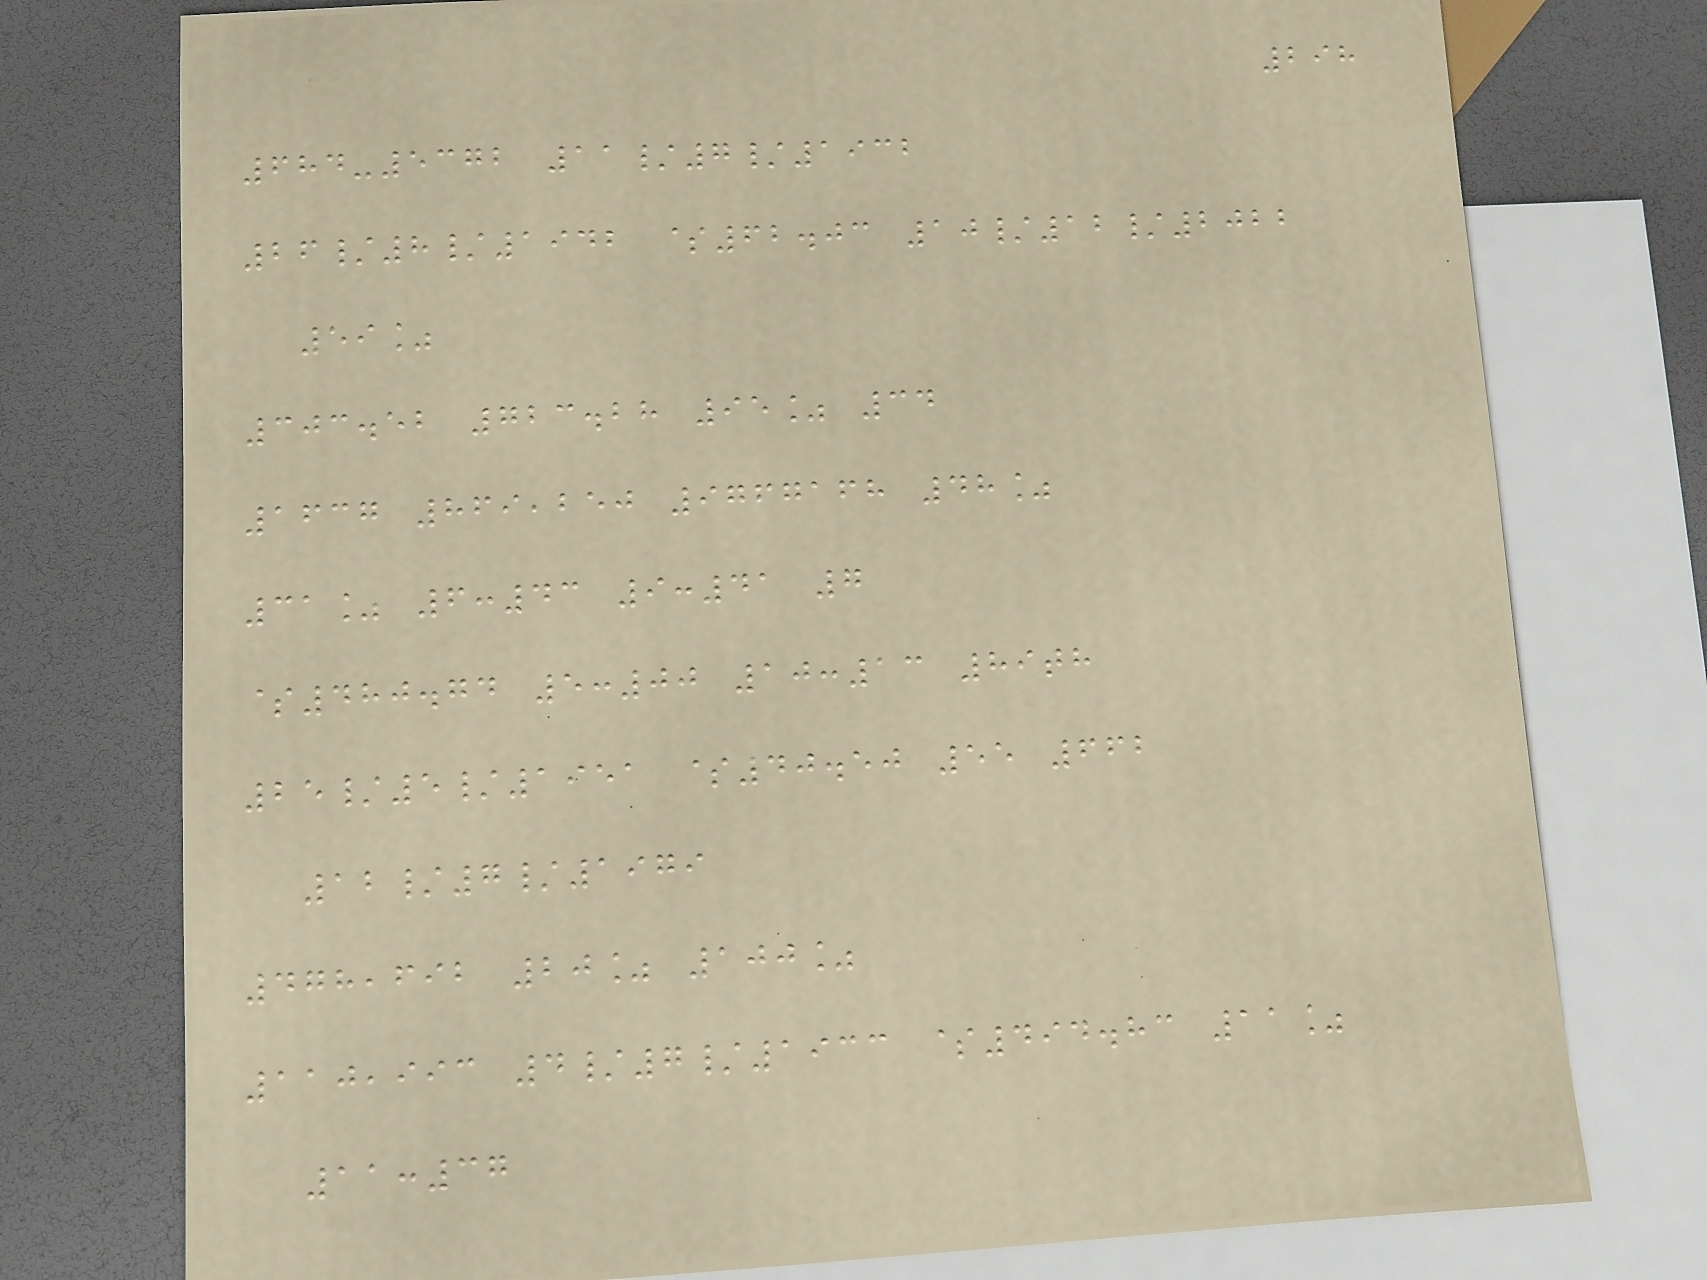298
684-5372 11/7/1932
26/8/1942 $62.03 10/12/2022
59%
303.52 723.28 95% 34
1637 869,250 9767168 48%
31% 6:43 9:41 7
$480.74 5:00 10:13 89th
25/5/1951 $40.50 55 662
12/7/1979
478,692 20% 100%
110,993 4/7/1933 $494.83 11%
11:37
